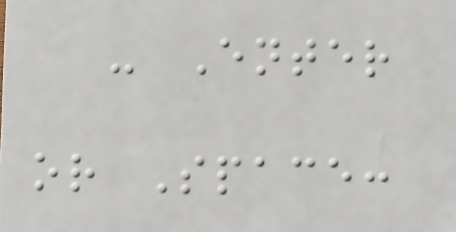- Enter
or Space:
